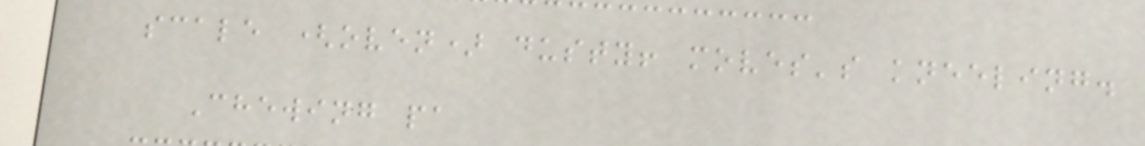scale (oven) dusty! moves's kneeling.
Chewing pa
